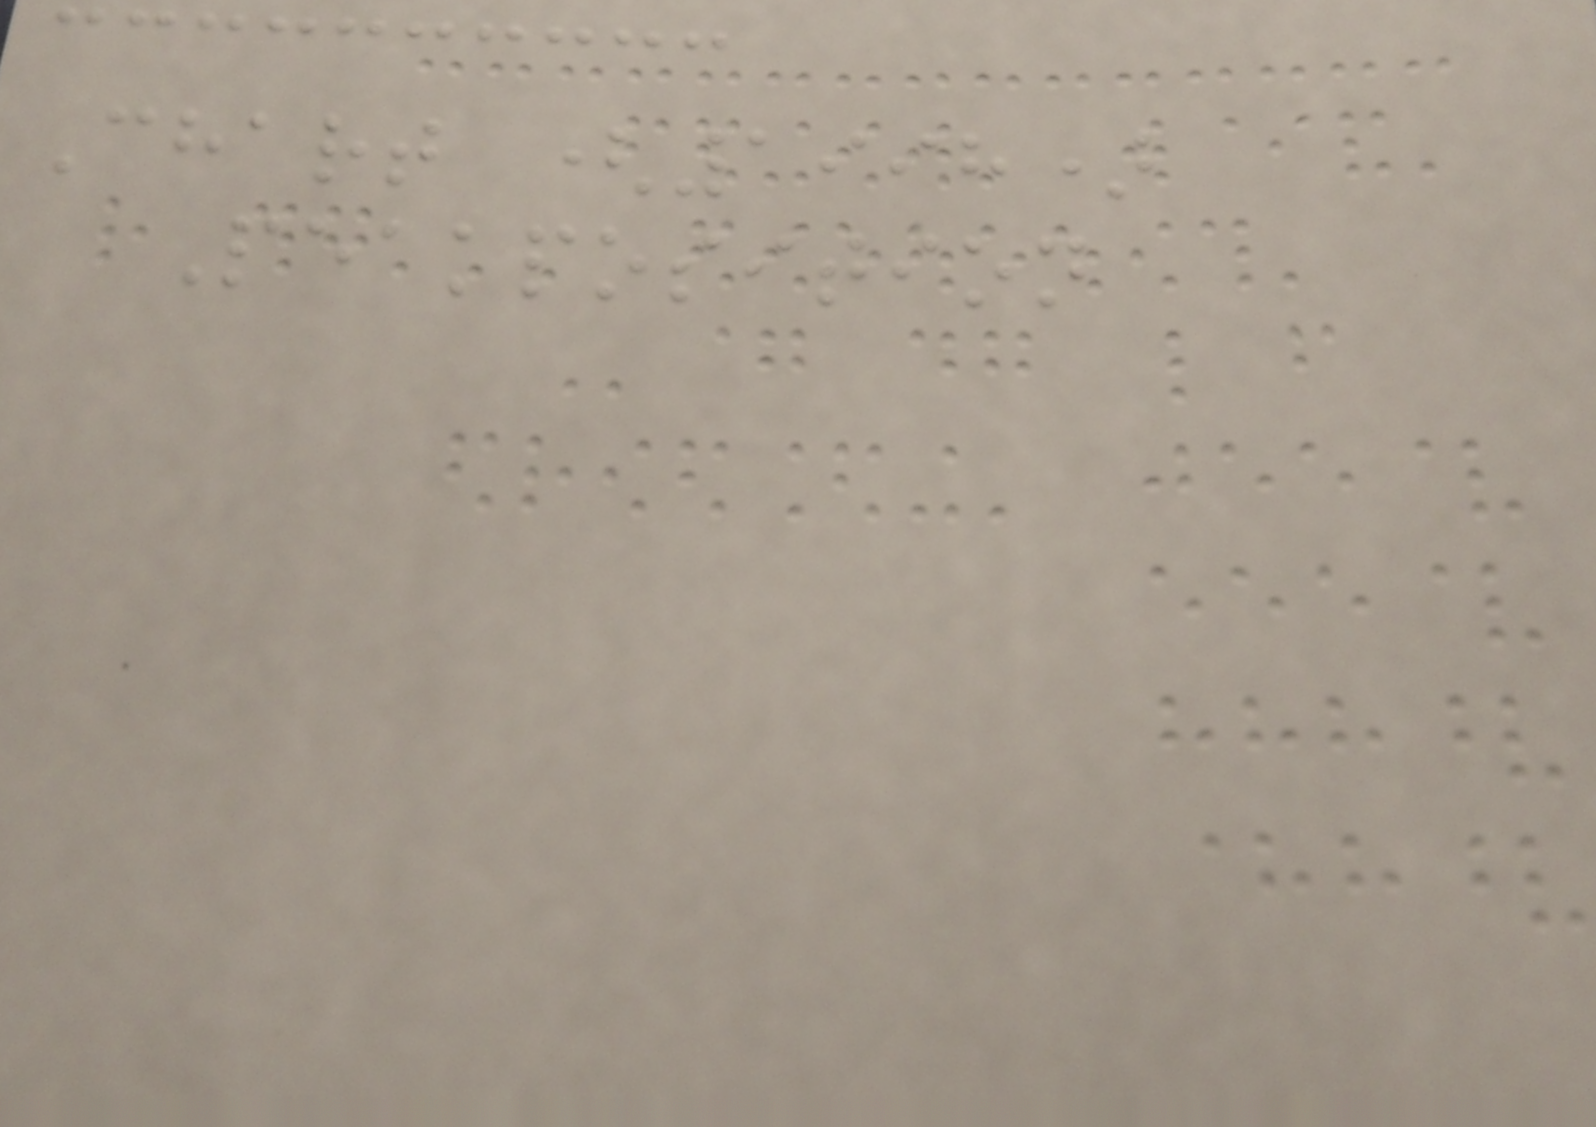Chart (1998)
Peakposition
